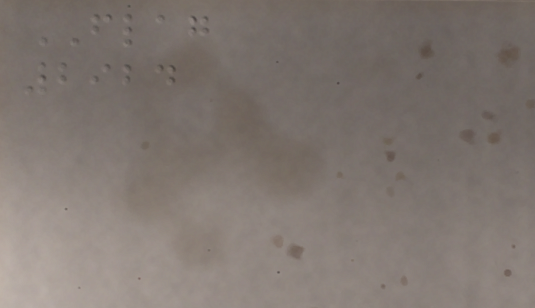FLAG
2924
